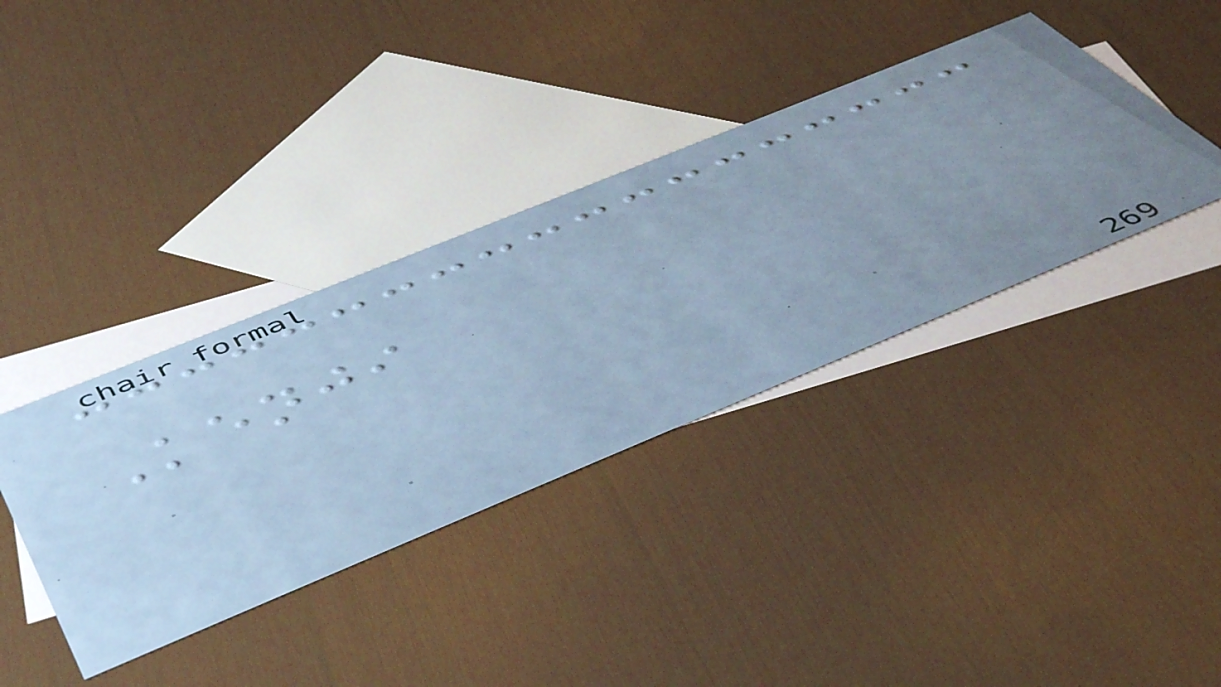Kenji
